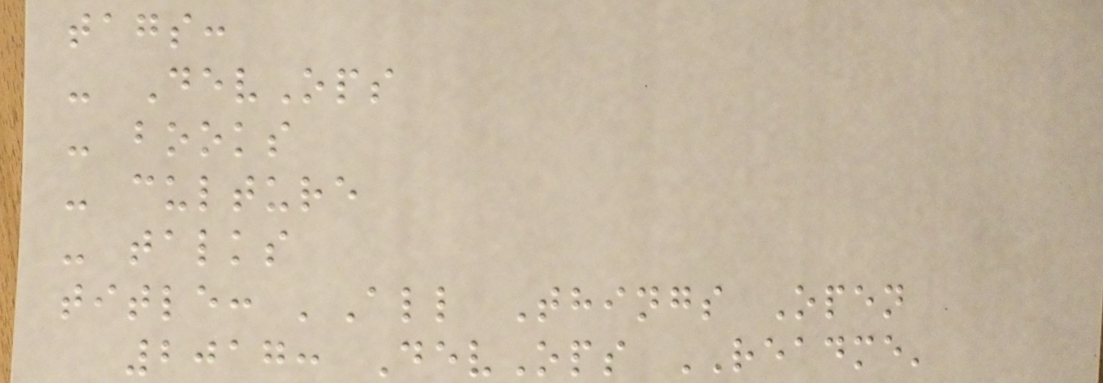tags:
- DevOps
- books
- culture
- talks
title: 'All Things Open
2017: DevOps README'
